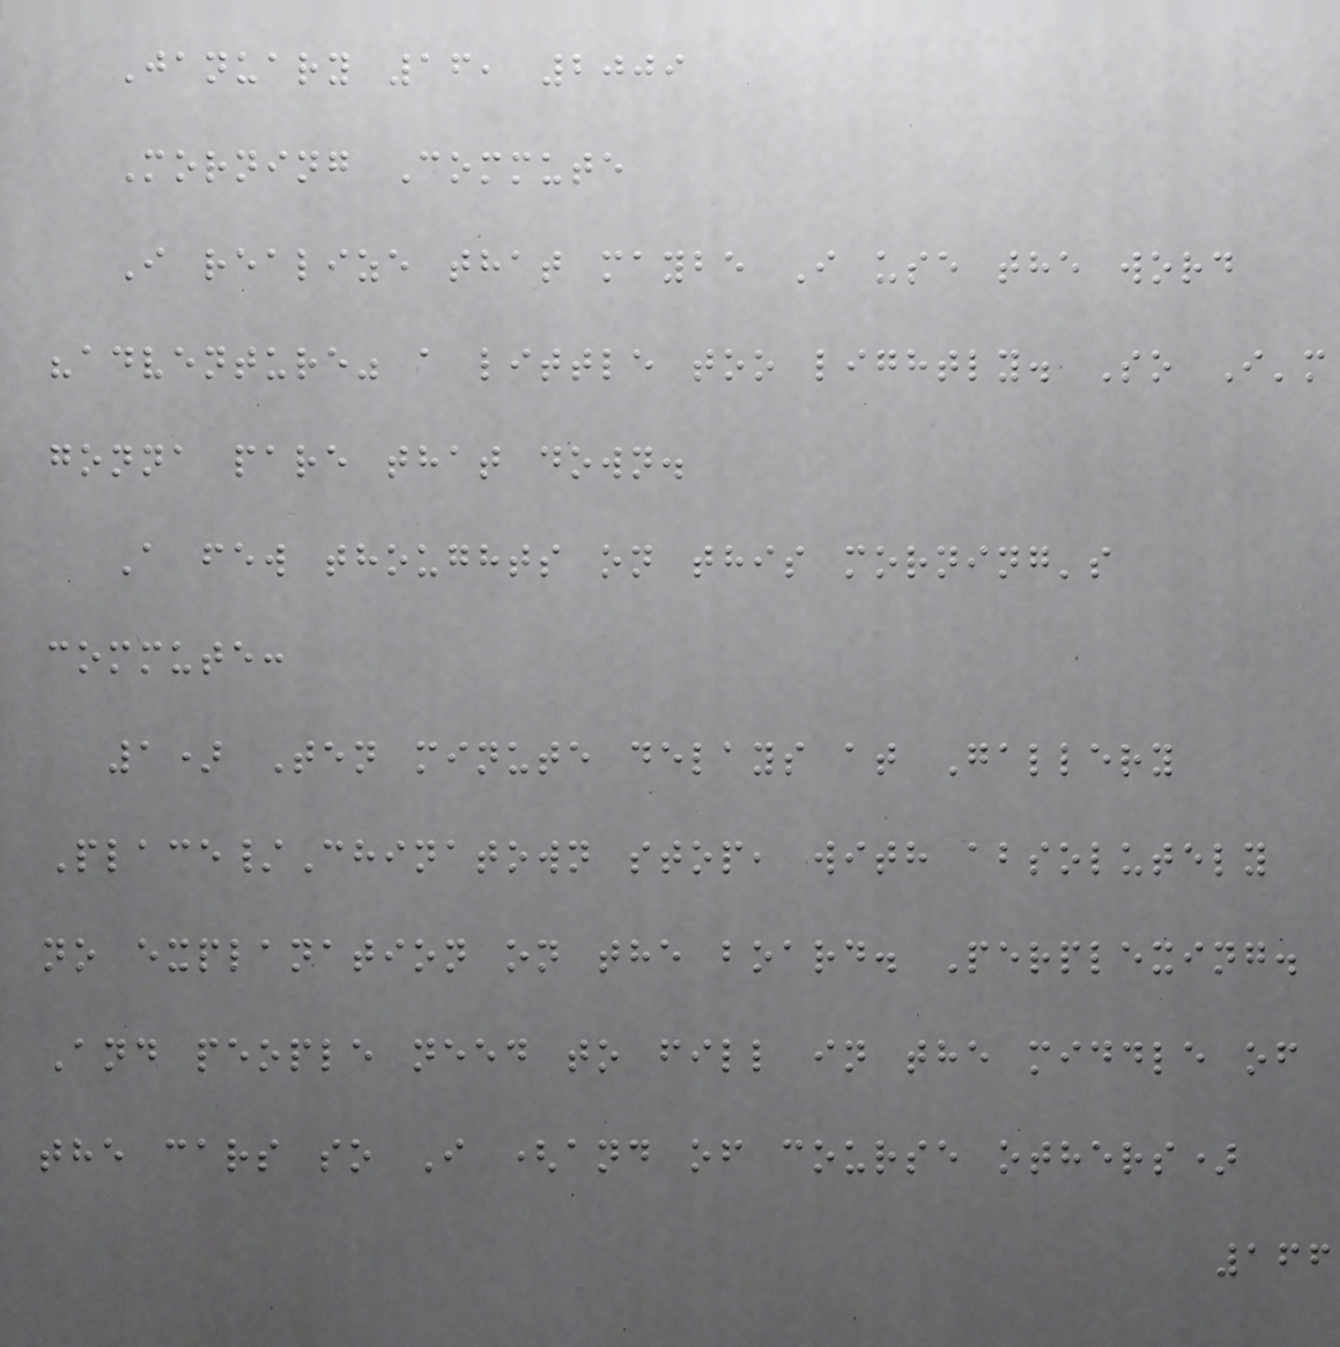January 16, 2009
Morning Commute
I realize that maybe I use the word
"adventure" a little too lightly. So I'm
gonna pare that down.
A few thoughts on this morning's
commute:
1) Ten minute delays at Gallery
Place/Chinatown stop, with absolutely
no explanation on the board. Perplexing.
And people need to fill in the middle of
the cars so I (and of course others)
166
